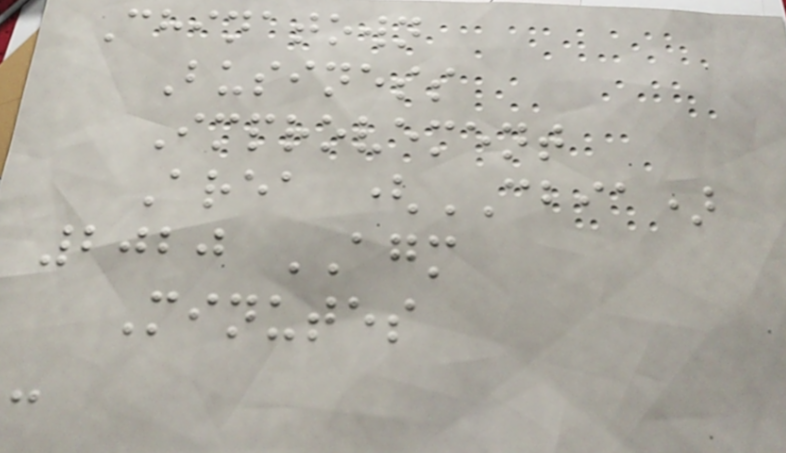Chinatown
Business
Improvement
Area (CBIA)
2020 AGM
Minutes
-
